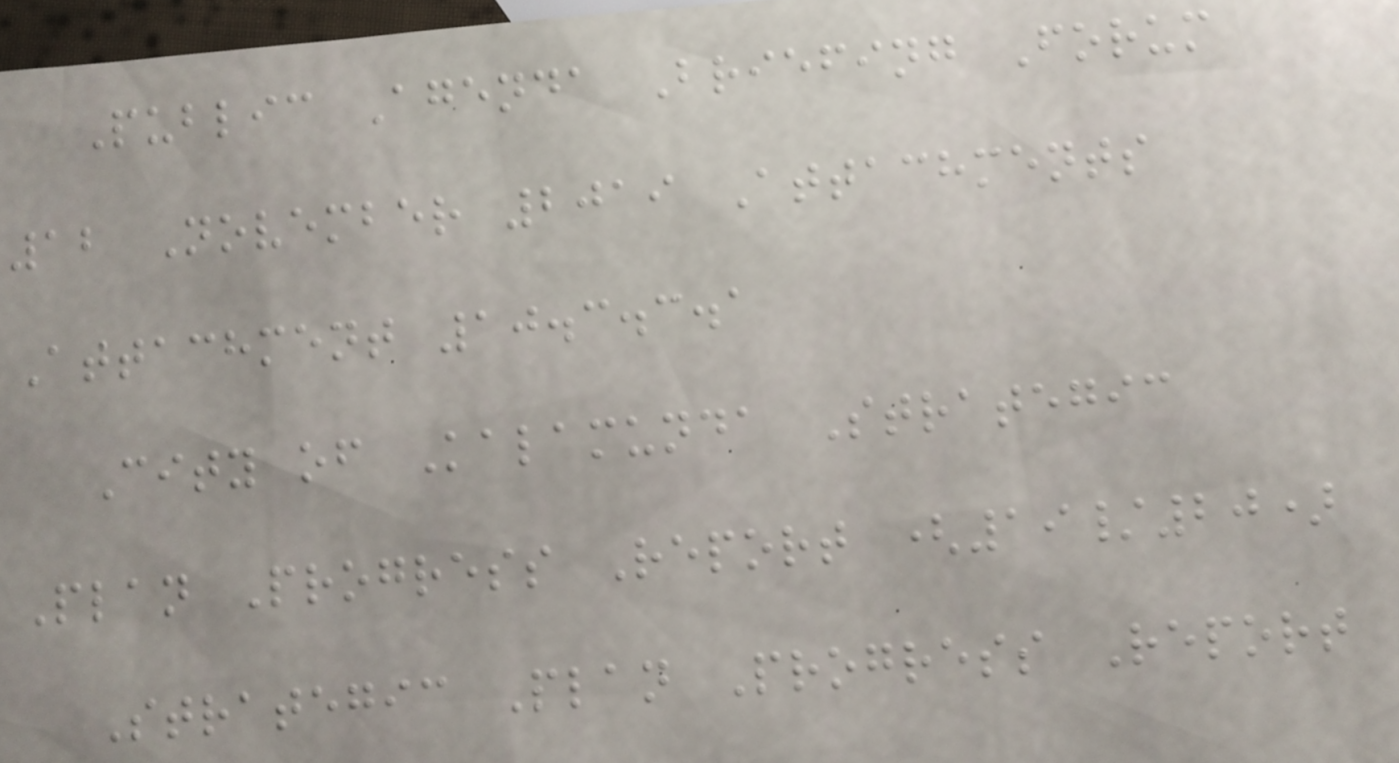Public Agenda Briefing Forum
12 November 2019 Attachments
Attachment 10.3.3.1
City of Kalamunda Strategic
Plan Progress Report (19/20)
Strategic Plan Progress Report
